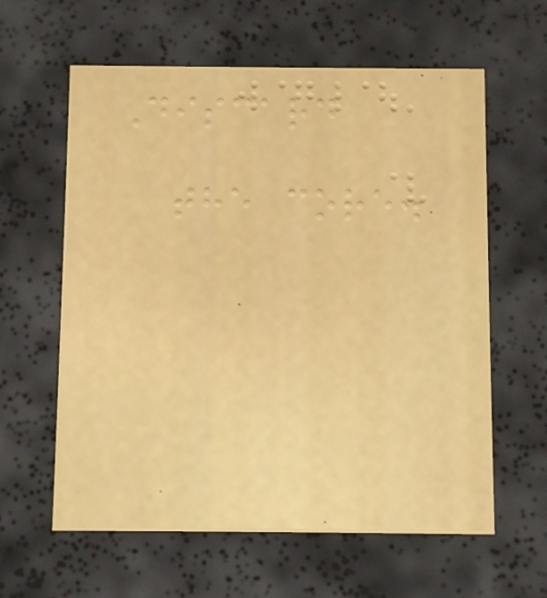Discard
the core.
